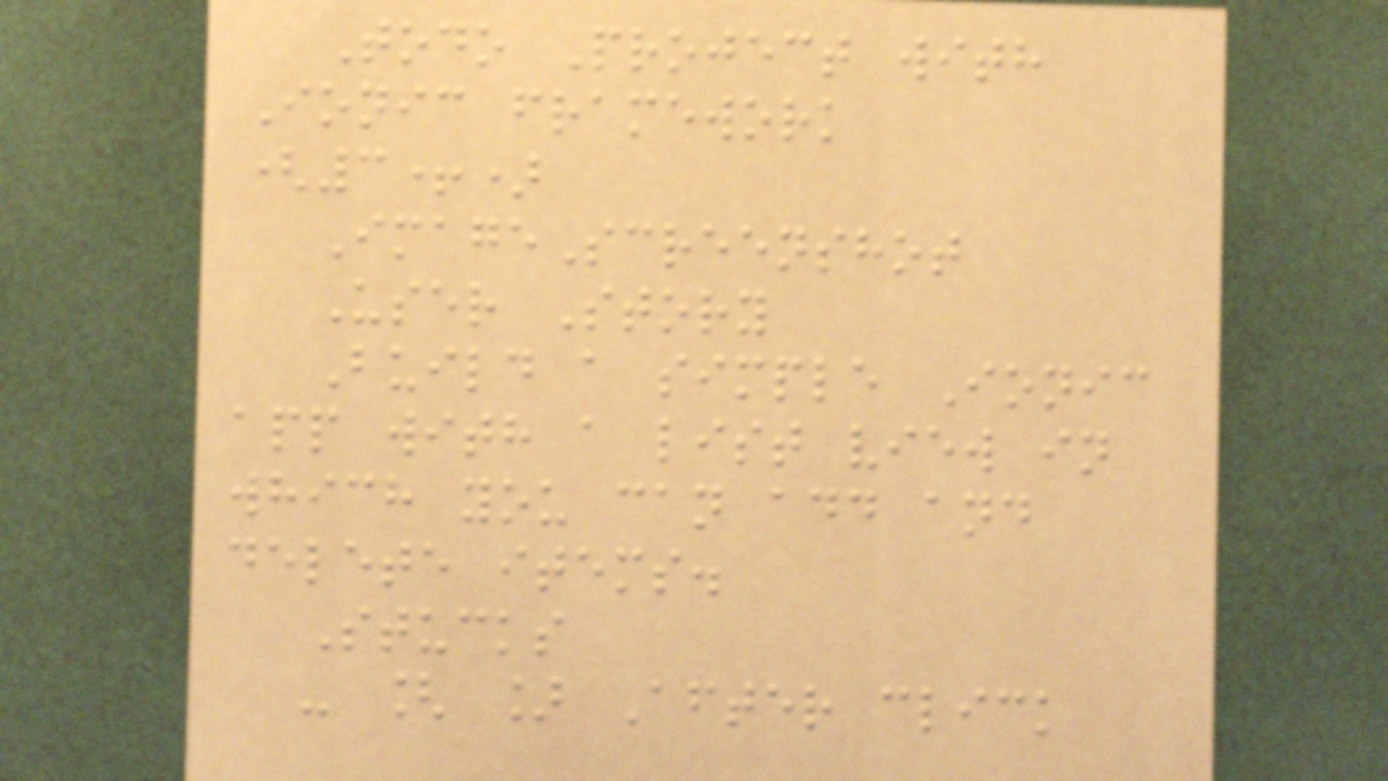Todo Project with
Ionic framework
(3+)
ImageScreenshot
User Story
Build a simple Ionic
app with a list view in
which you can add and
delete items.
Stucks
- [ ] After click
